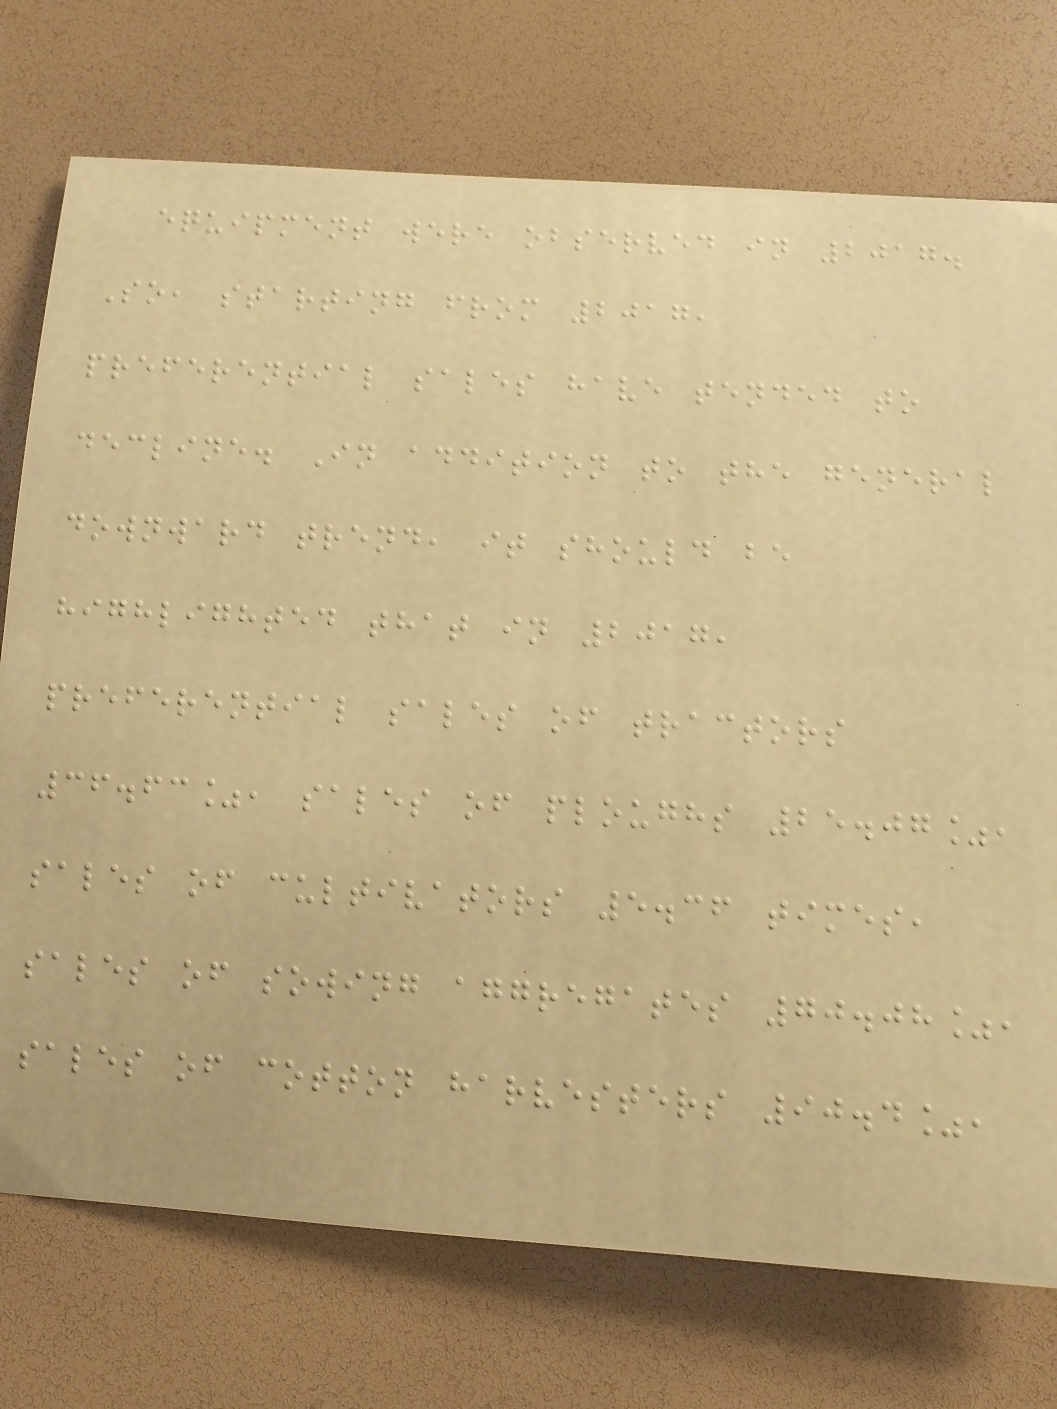equipment were observed in 2017.
So, starting from 2017,
preferential sales have tended to
decline. In addition to the general
downward trend, it should be
highlighted that in 2017,
preferential sales of tractors
36.63%, sales of ploughs 25.07%,
sales of cultivators 5.36 times,
sales of sowing aggregates 70.08%,
sales of cotton harvesters 90.4%,
